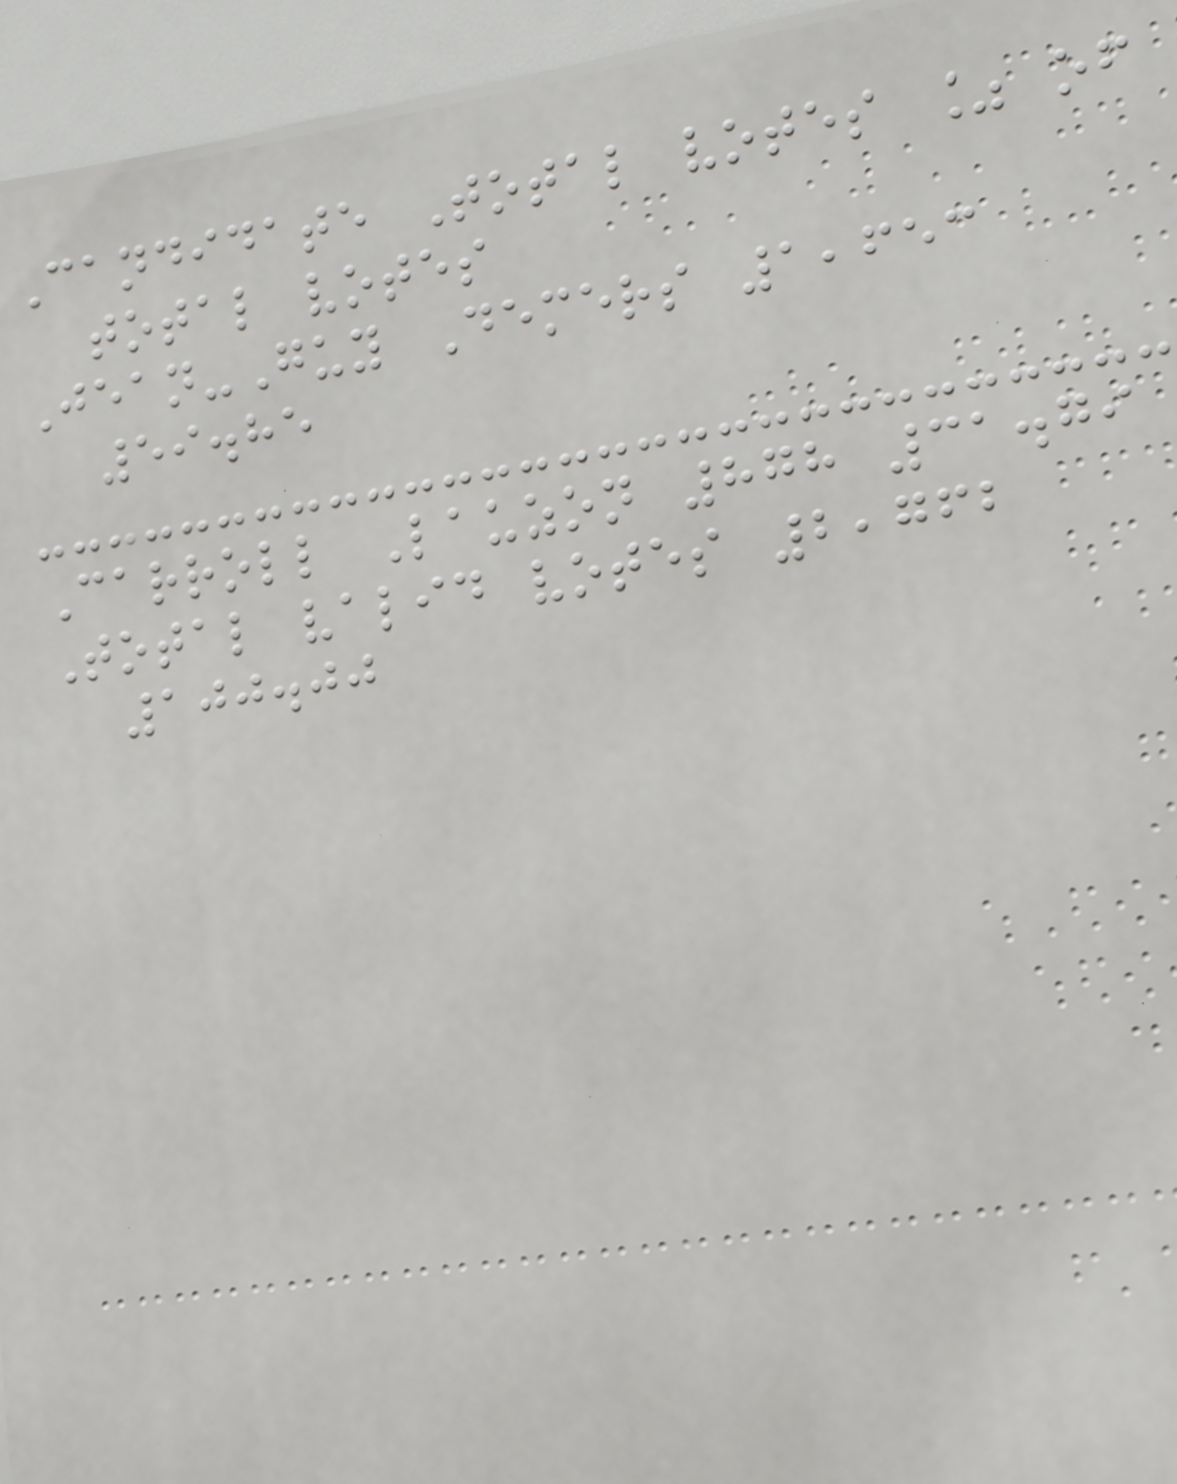Candidate Total votes % of
total votes
Jean-Guy Demers 1,653
59.85
Carroll Lauzon 878 31.79
Total valid votes 2,762
100.00
